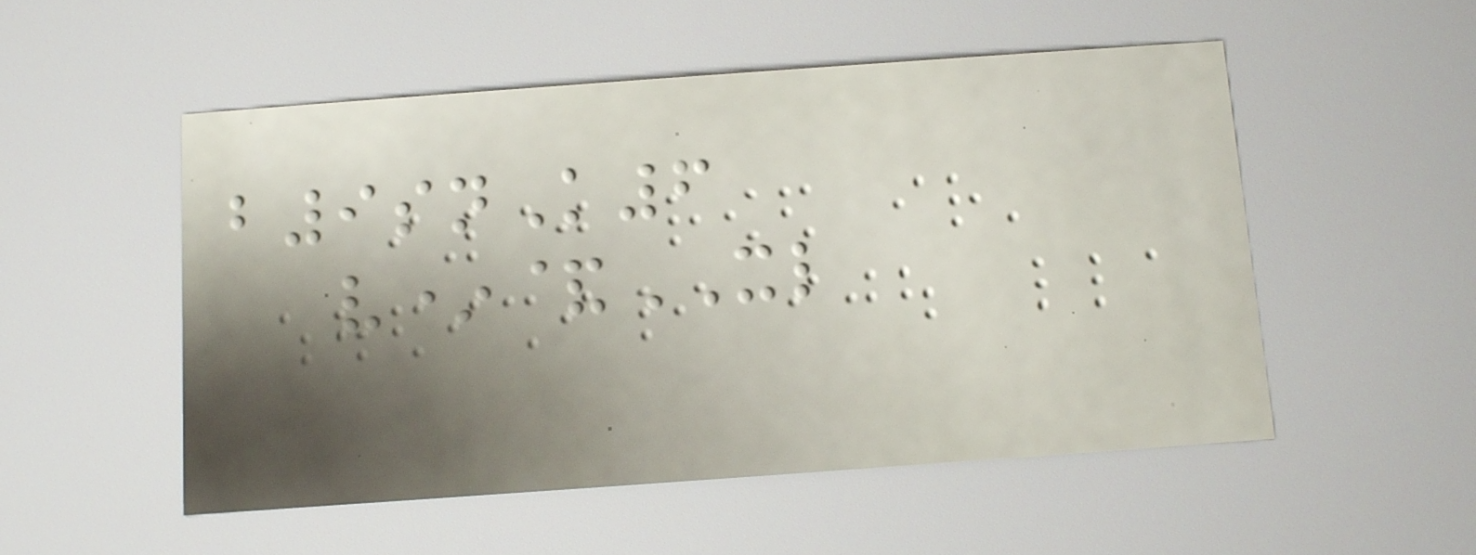b9snK6
v*&XL
